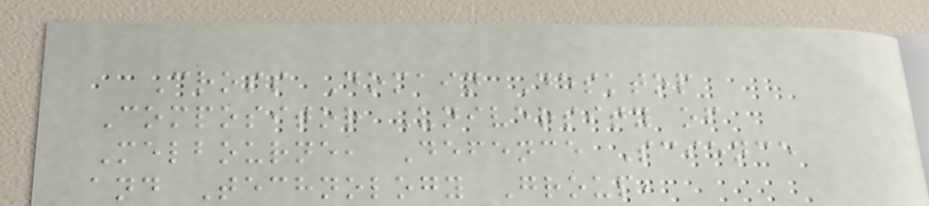Cross Domain Desktop
Compositor University of
Melbourne, Defence Science
and Technology Group,
